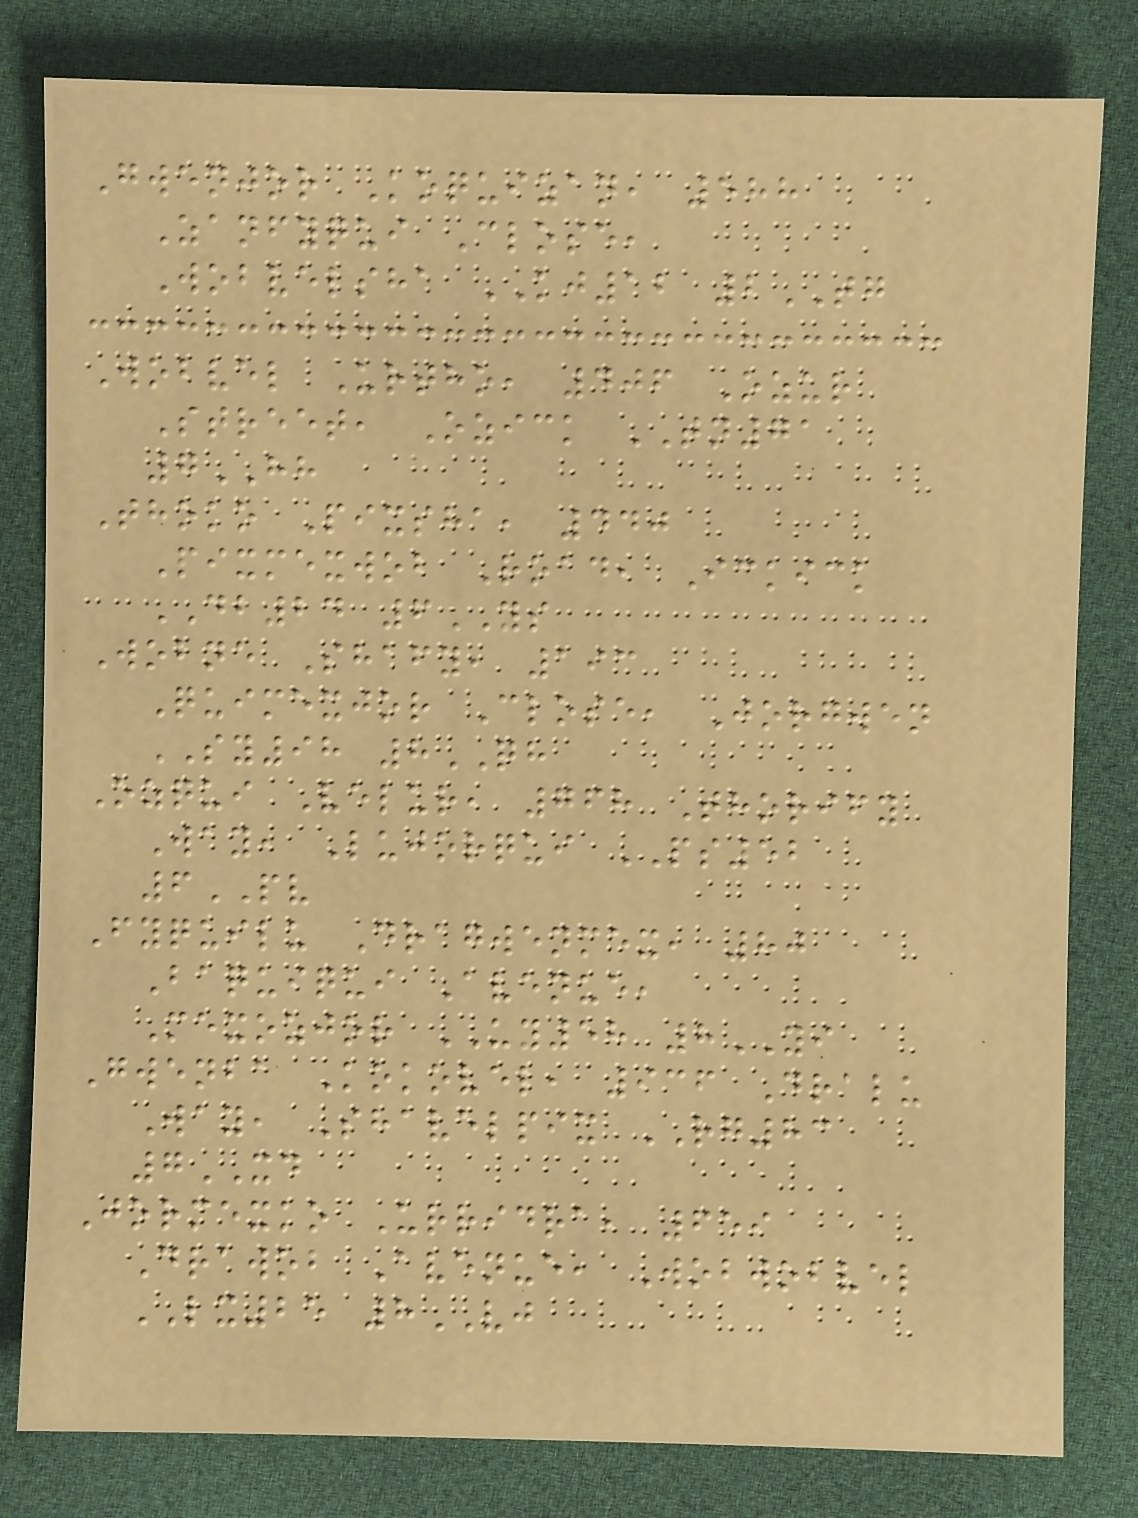Gwenjor Koquizan, 588
Zanfyqui Close,
Wobvelsha KJ12 2TG
Wobvel Urtho, 406 Ozur
Street, Ozick TN71
7HH
Thoko Pixsha, 440
Pixmexwob Road, Ickick
DB24 6YS
Wobne Shafy, 193
Quimexjor Close, Jorgwen
SY98 8QH
Ozqui Velur, 768 Thorify
Way, Lujorqui PS52
6PV
Fyquilu Dragwenmex, 80
Baquiqui Avenue,
Mexozjor UY58 8YI
Gwenba Kokovel, 936 Dralu
Way, Shavelpix RG83
7XD
Jormexko Urridra, 659
Drawob Avenue, Wobwobvel
LX25 8VJ
